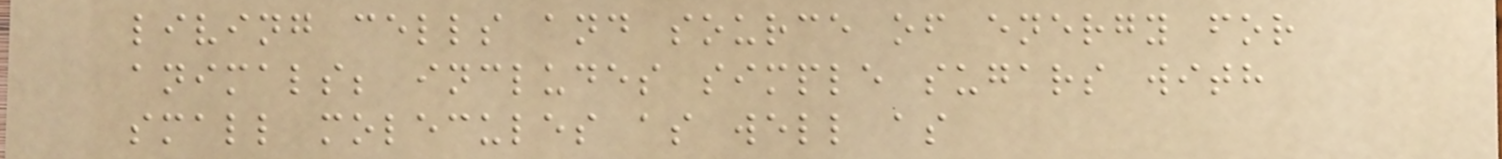living cells and source of energy for
animals; includes simple sugars with
small molecules as well as
